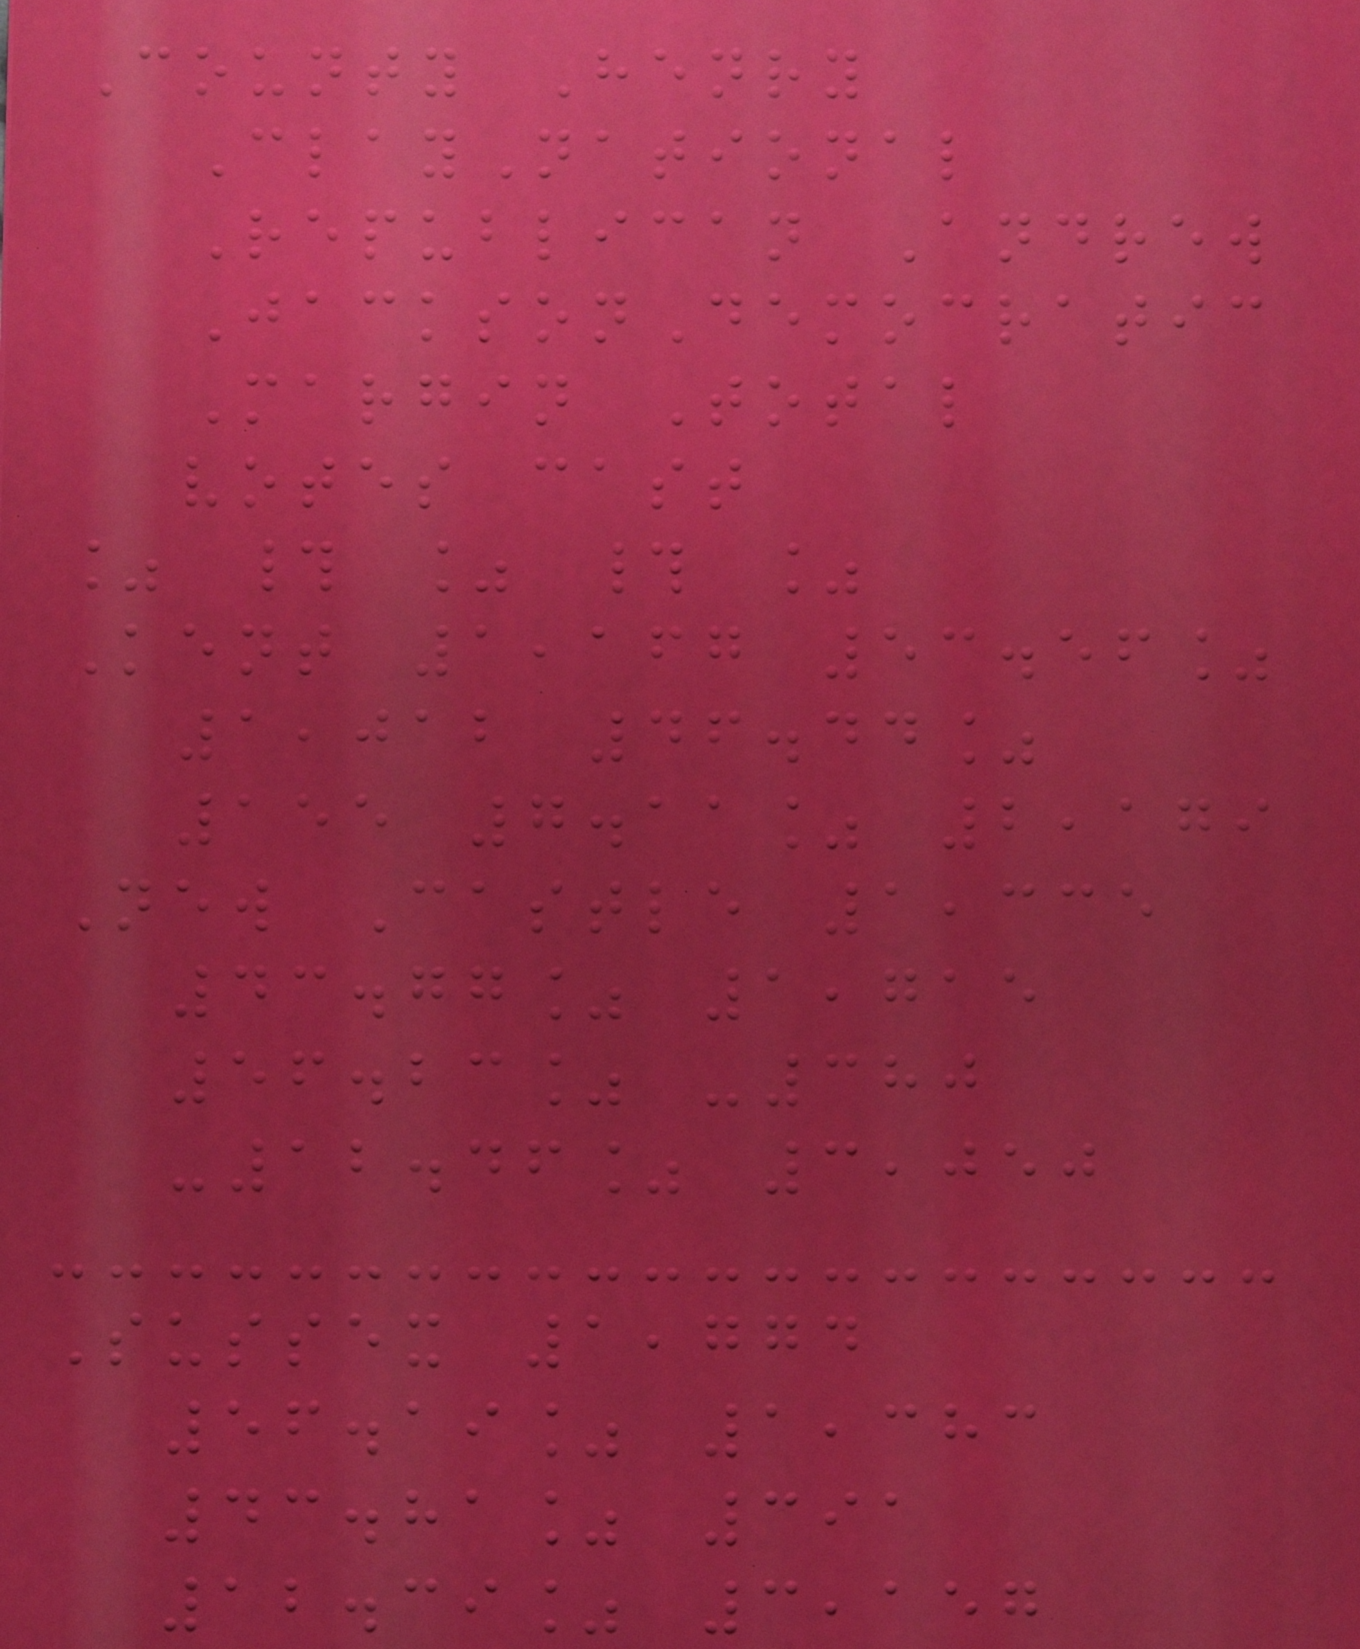County Henry
ClayNational
Republican Andrew
JacksonDemocratic
Margin Total
votes cast
% # % # %
Kent 1,167 53.56%
1,012 46.44%
155 7.11% 2,179
New Castle 1,335
43.77% 1,715
56.23% -380
-12.46% 3,050
Sussex 1,774
56.19% 1,383
43.81% 391
12.39% 3,157
